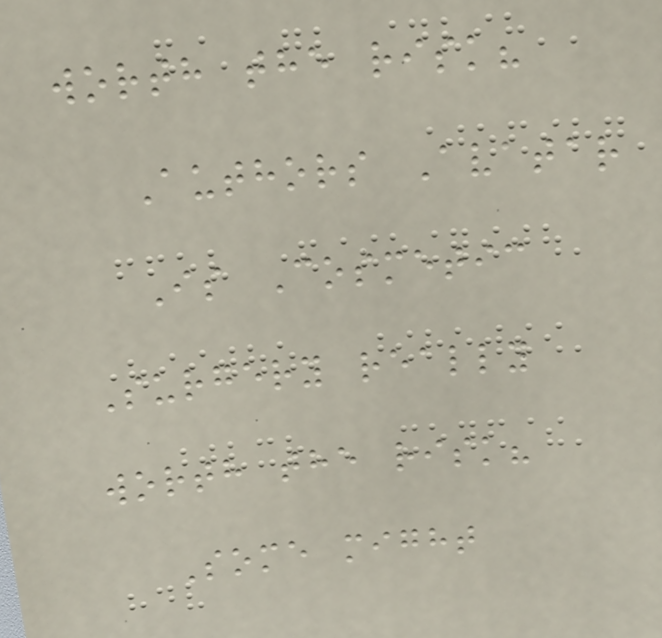worth the risk?
Authors Avatar
Is Cosmetic
Surgery really
worth the risk?
Some might
